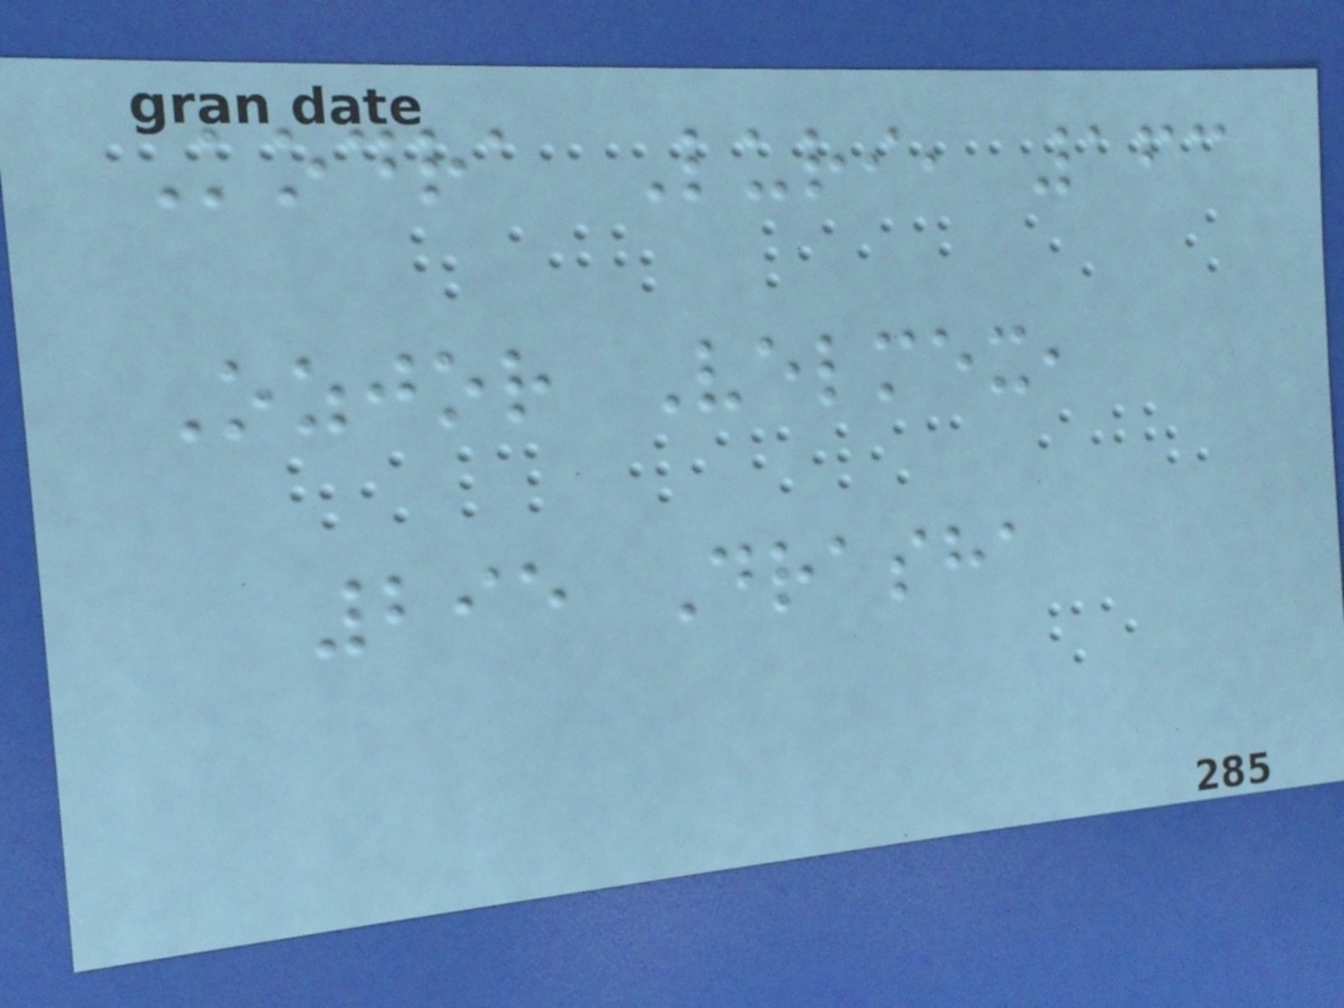Kodra Luri, 163
Ozjor Velmex,
295 Drasha
